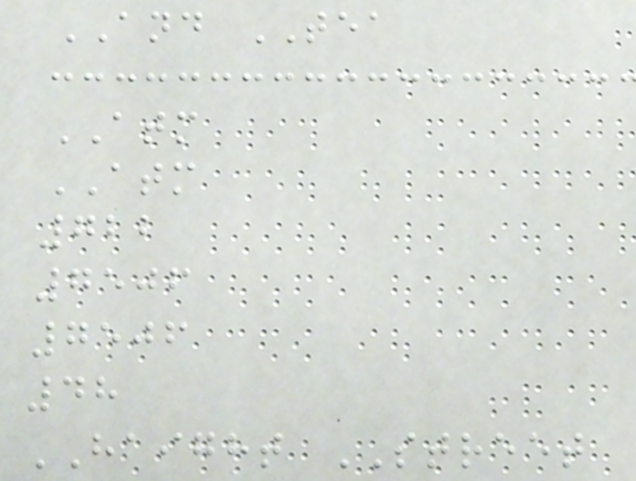AND TEA
ATM
ATM
722
7506
7506
48
HAIGHT STREET
